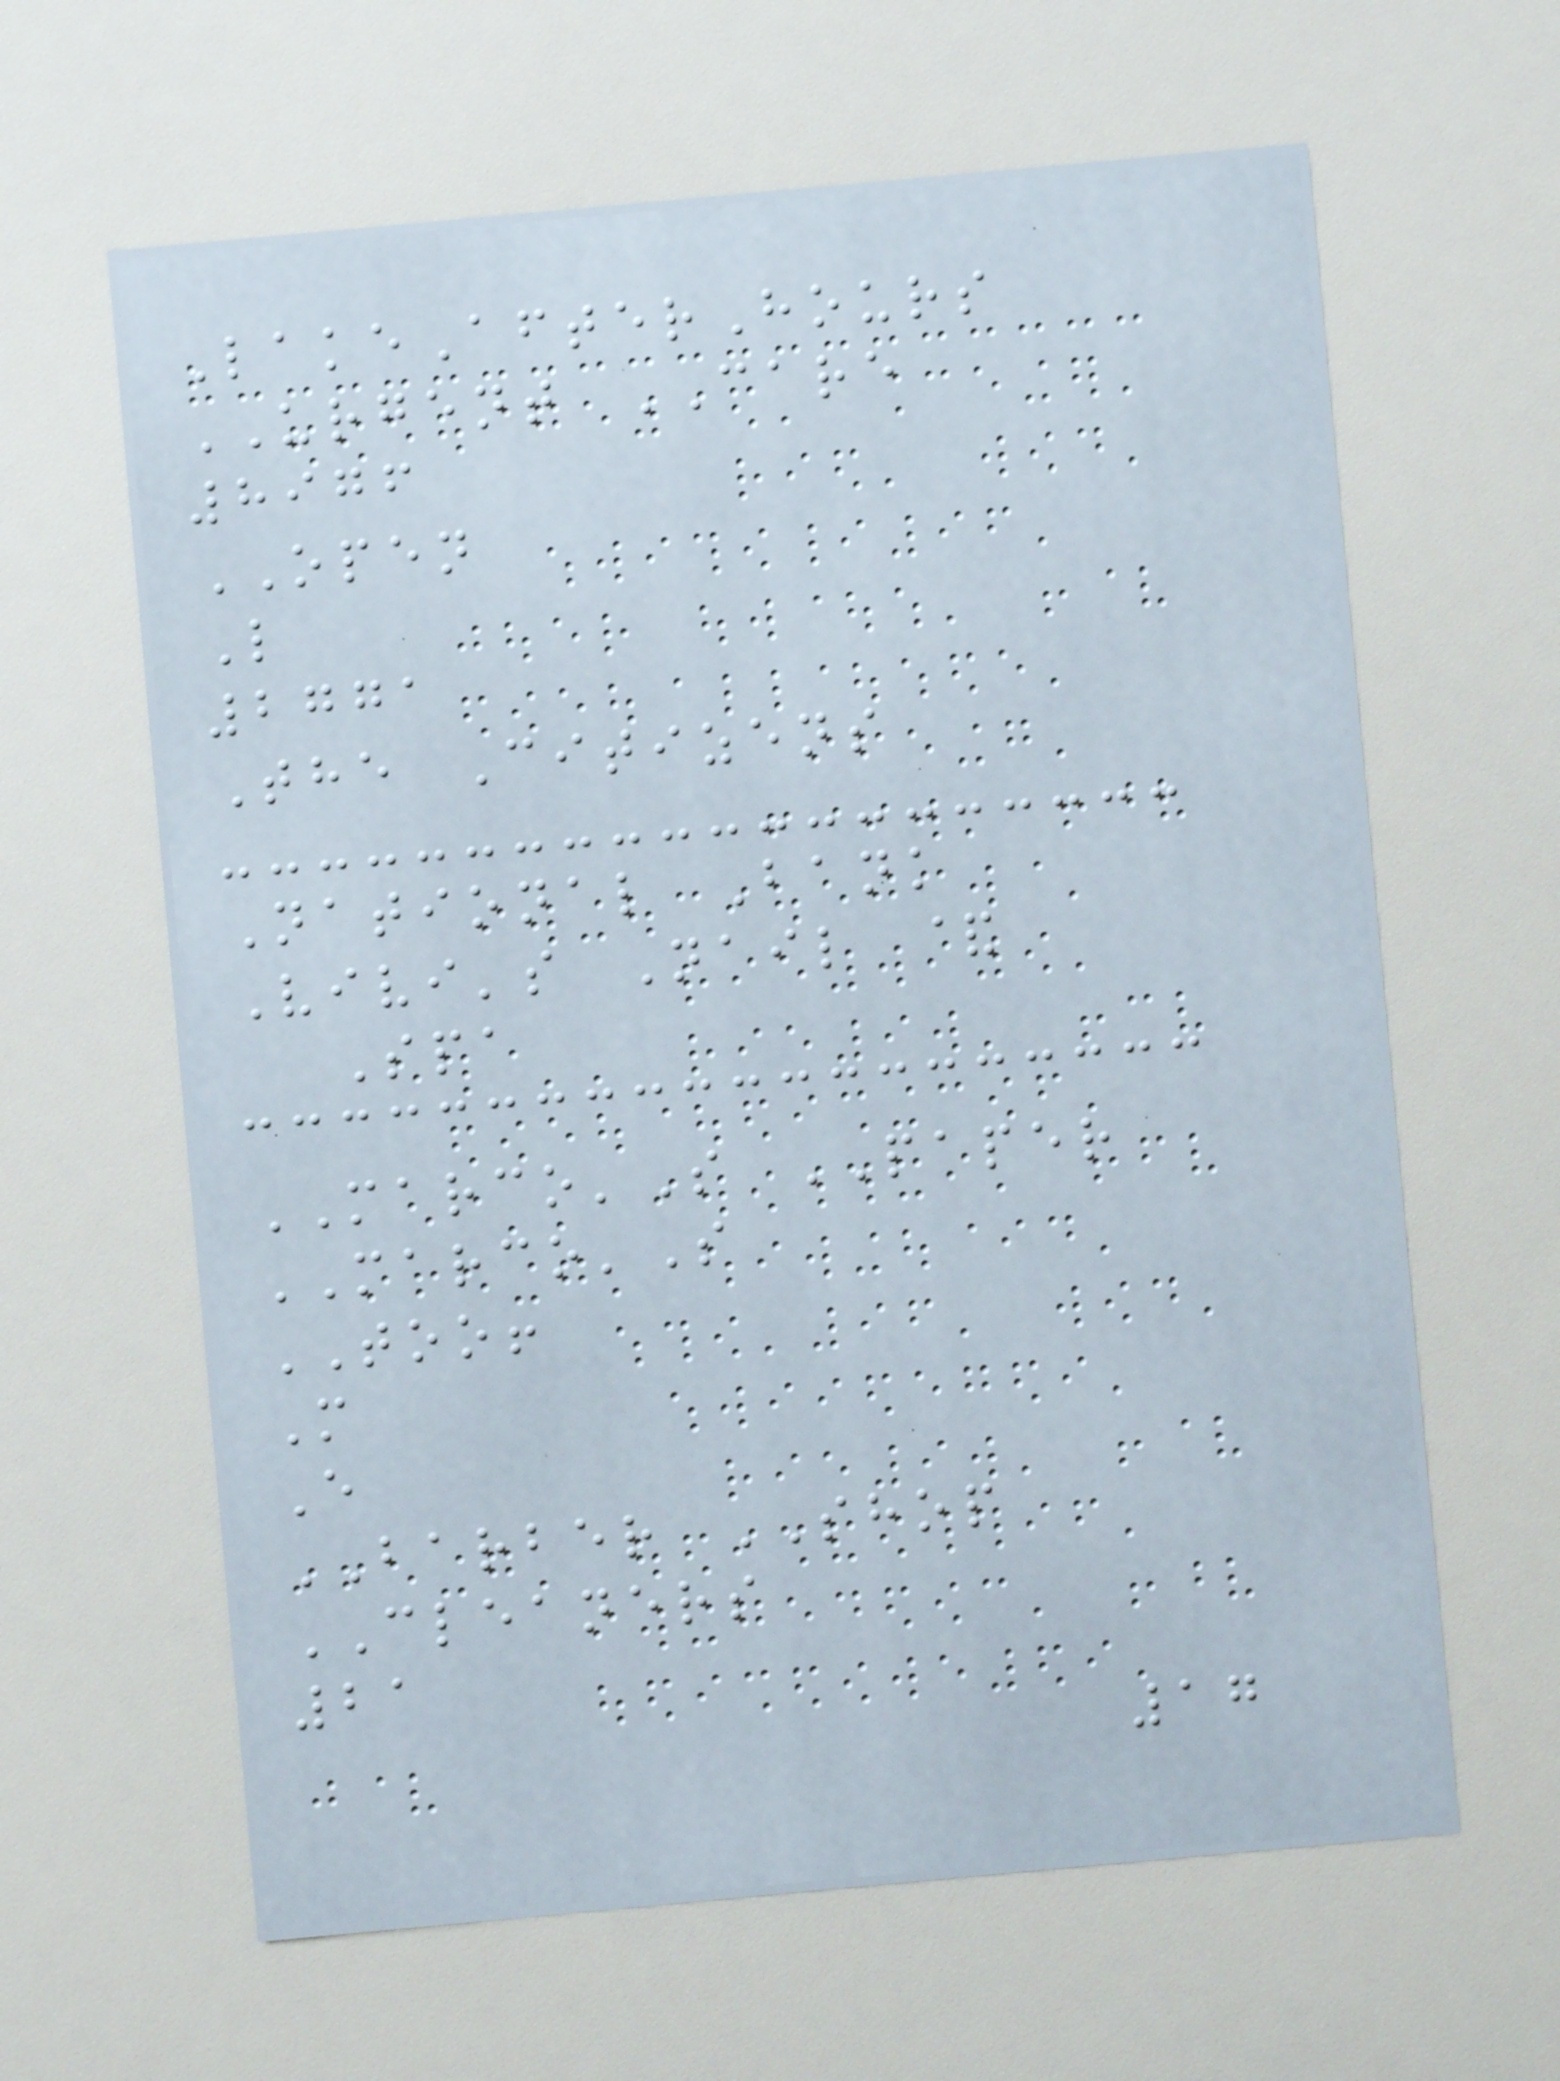LakeAfterHours
URGENT CARE
8976
OPEN
L
2771
The Citizens
National Bank
Vivi's Nail &
Spa
MARCO'S PAPER
MARCO'S
TOO!
M
E
BARBER SHOP
CLEANERS
21
17
